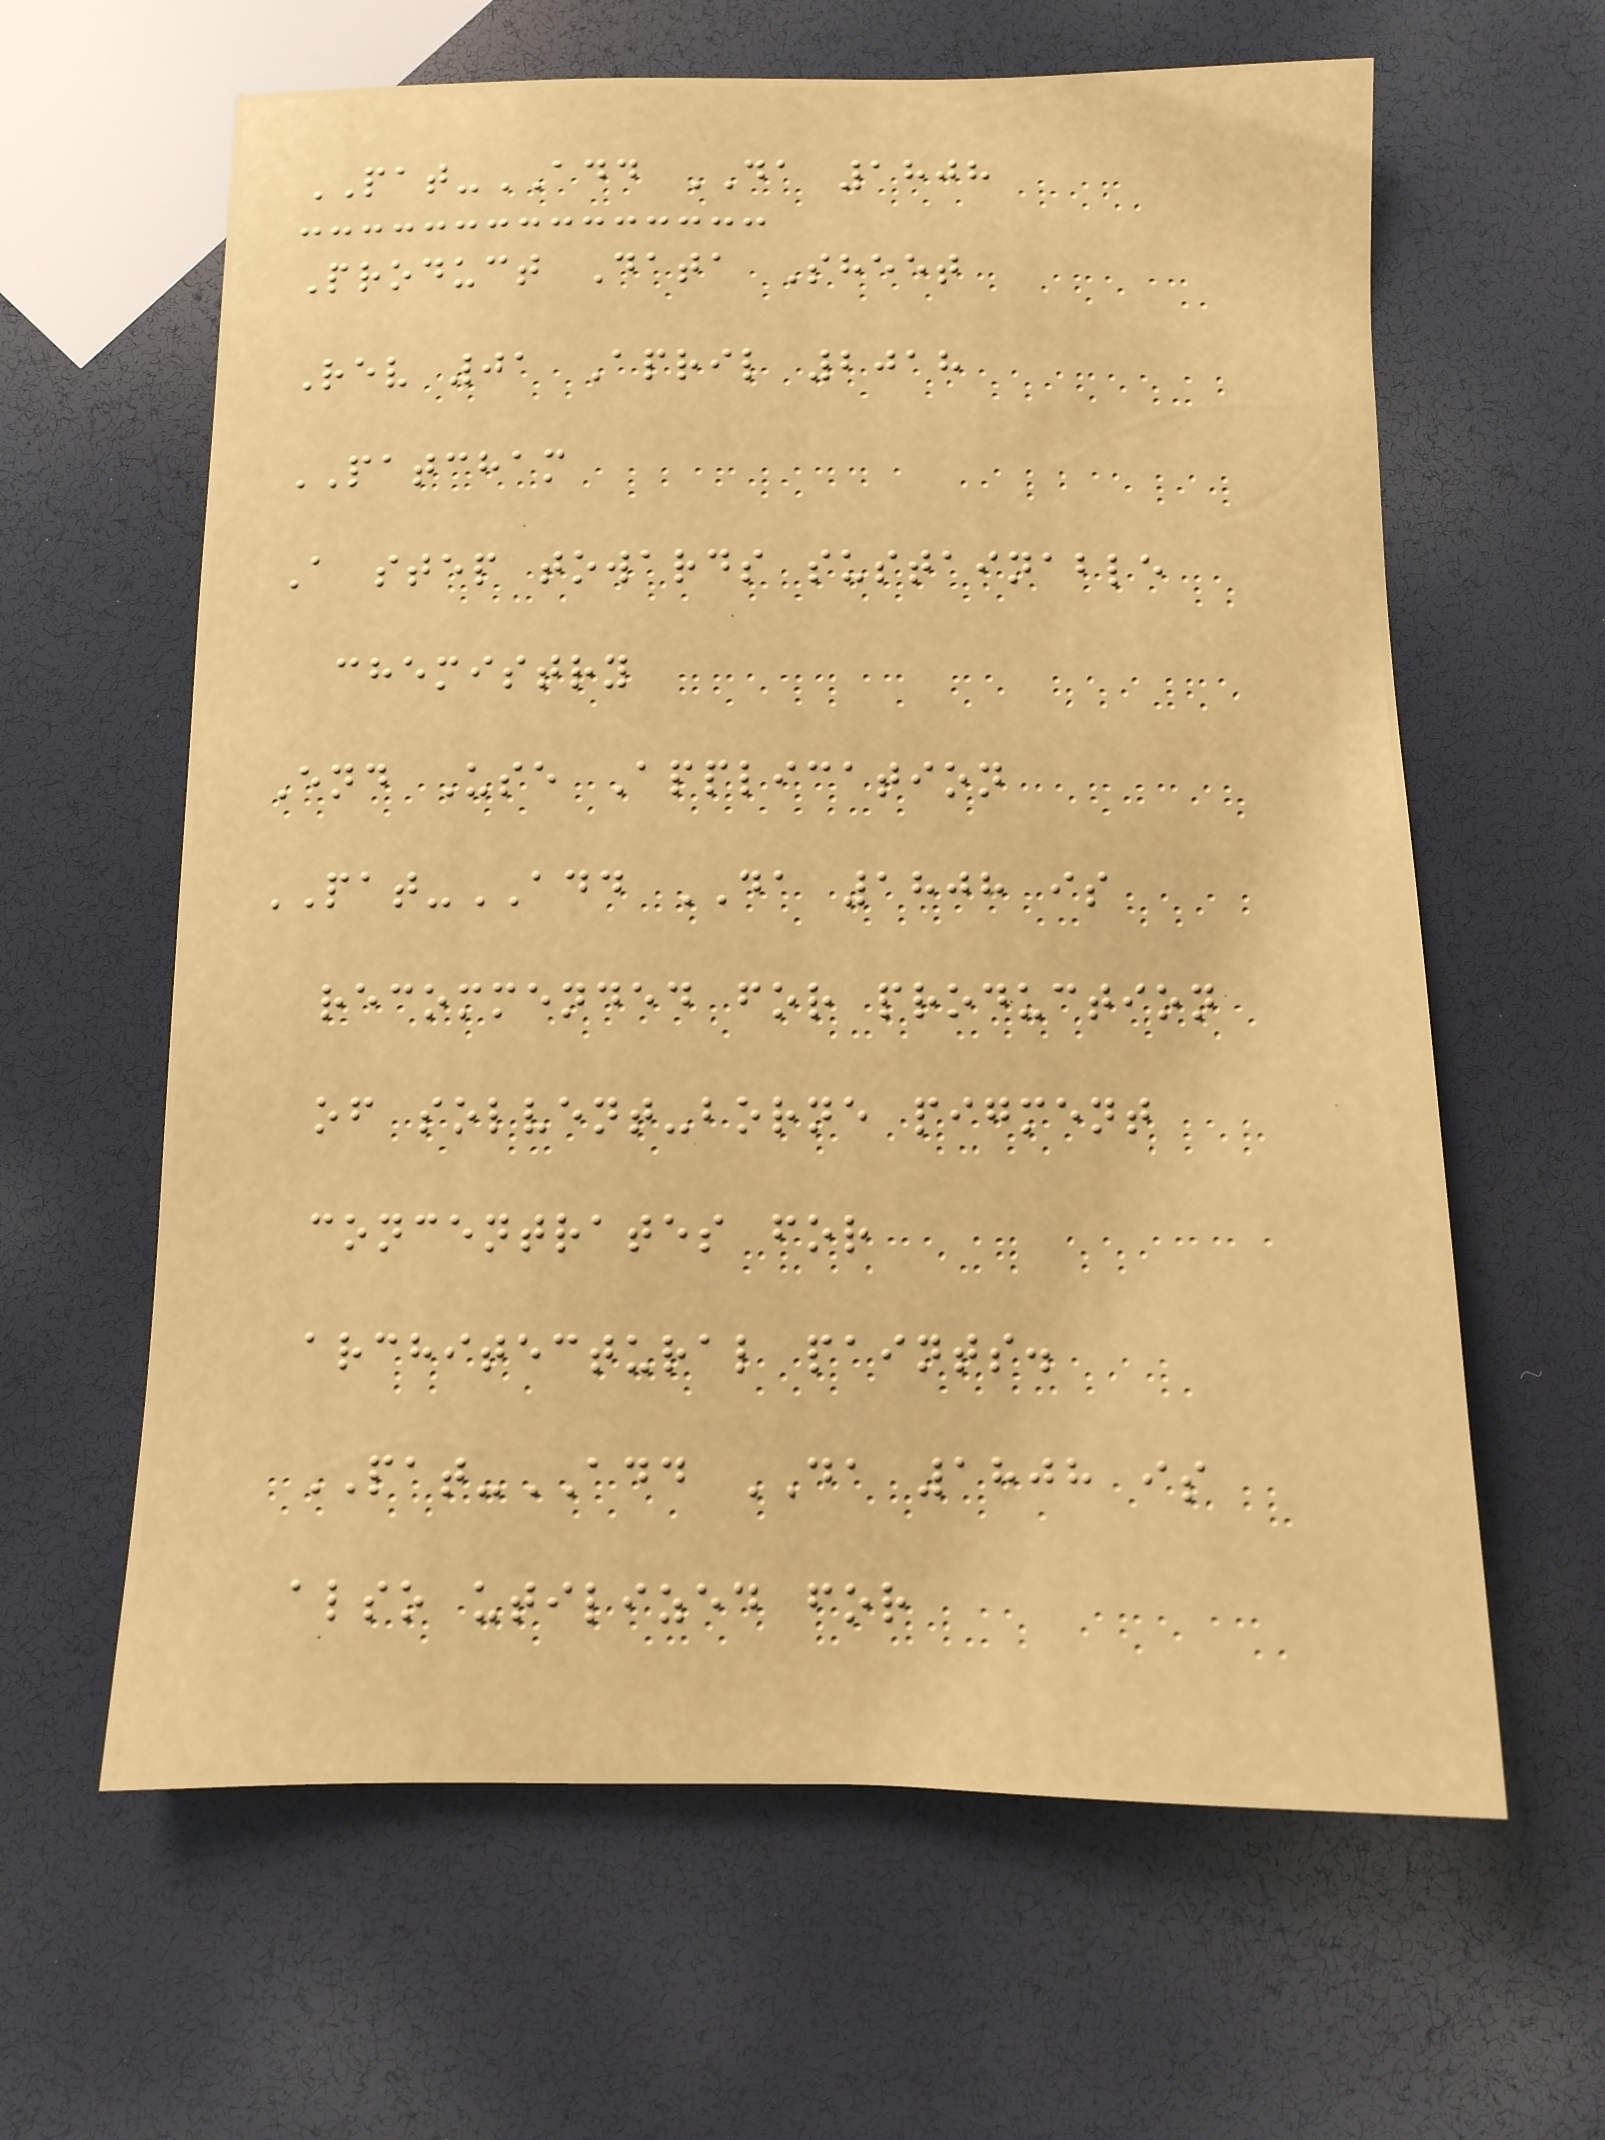PAT-ADD DA 1808
Product Data Sheet
Rev 01 April 2018
PATCHAM
A step towards sustainable
chemistry
End Use Application
PAT-ADD DA 1808 is
recommended for production
of solvent-borne pigment
concentrates for
architectural paints.
PAT-ADD DA 1808 is
also utilized for
